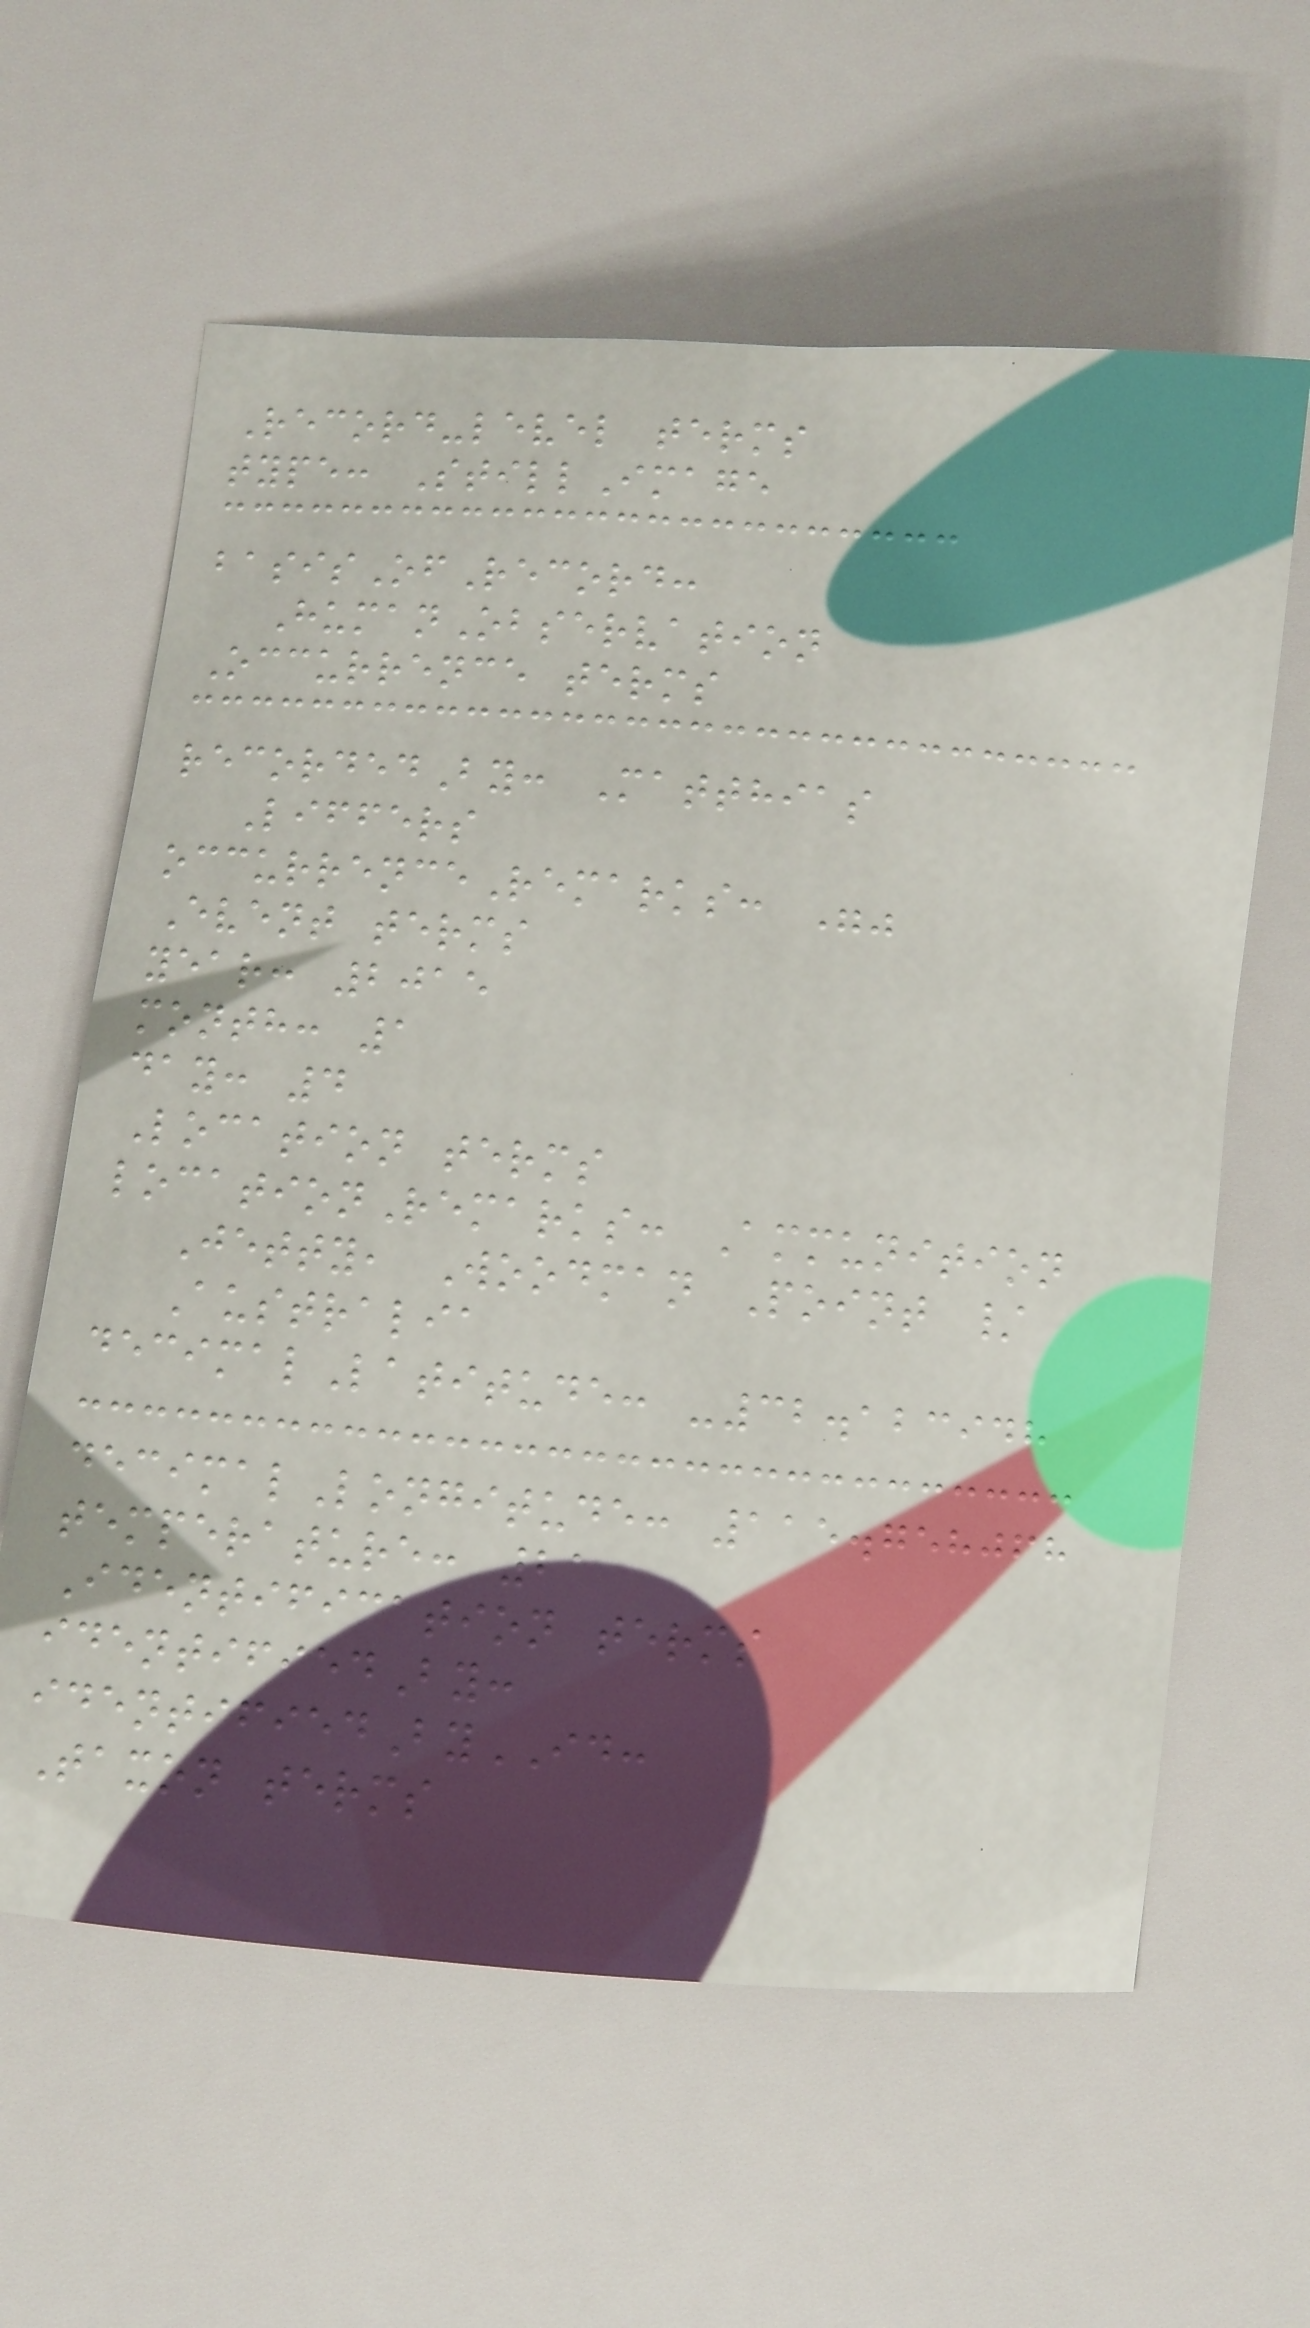Record-level terms
type: StillImage
basisOfRecord:
HumanObservation
Occurrence terms
recordedBy: Matthias
Liffers
occurrenceRemarks: ""
Event terms
year: 2015
month: 1
day: 4
Location terms
locationRemarks: Ammunition
Jetty, Woodman Point /
Australia
decimalLatitude: -32.123948
decimalLongitude: 115.758068
temperature: 21
Identification terms
identifiedBy:
identifiedByID:
Taxon terms
